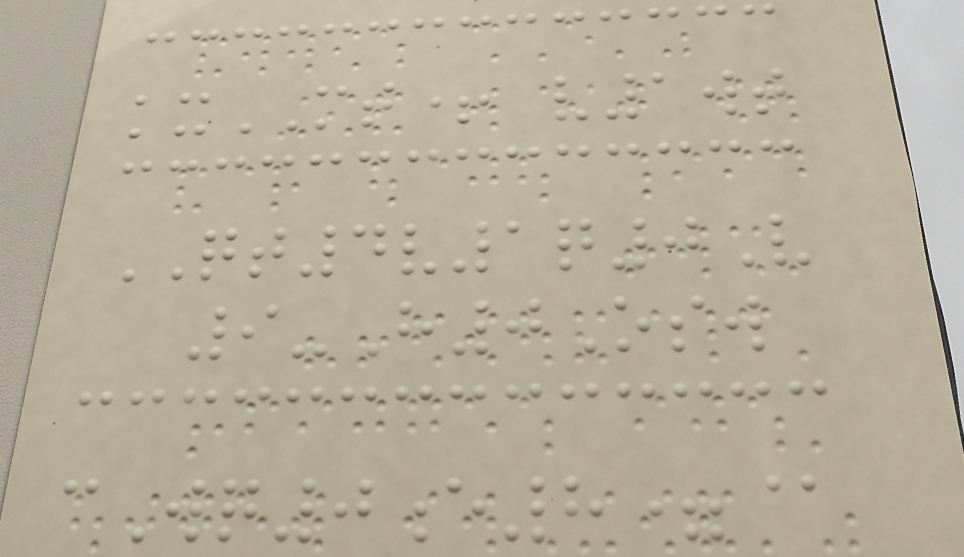kxMT+ v1wt
QT4v1q0V
9-H0Osw
cWq0e8=@
